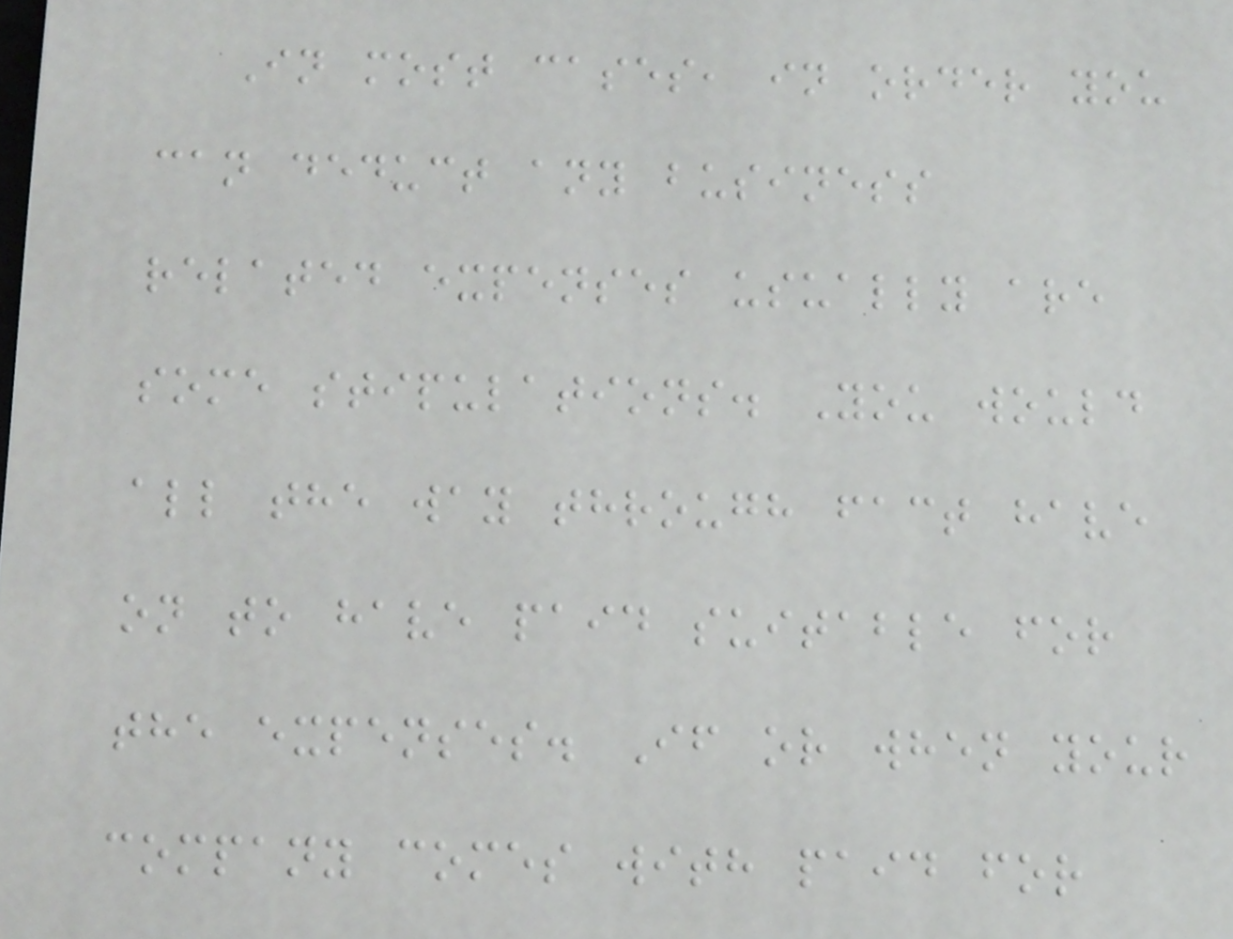In most cases, in order you
can deduct any business
related expenses usually are
some stipulations. You would
all the way through fact have
on to have paid suitable for
the expenses. If or when your
company comes with paid for
